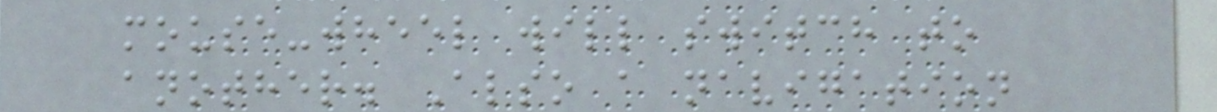mouse-wheel will switch to
another. Also a navigation
